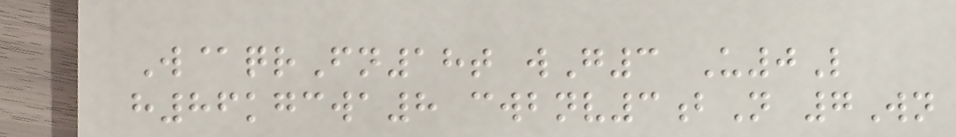W@qrFn18t wG3 U0L
h86kgcwa8 cwbnv3bN 7Wn
